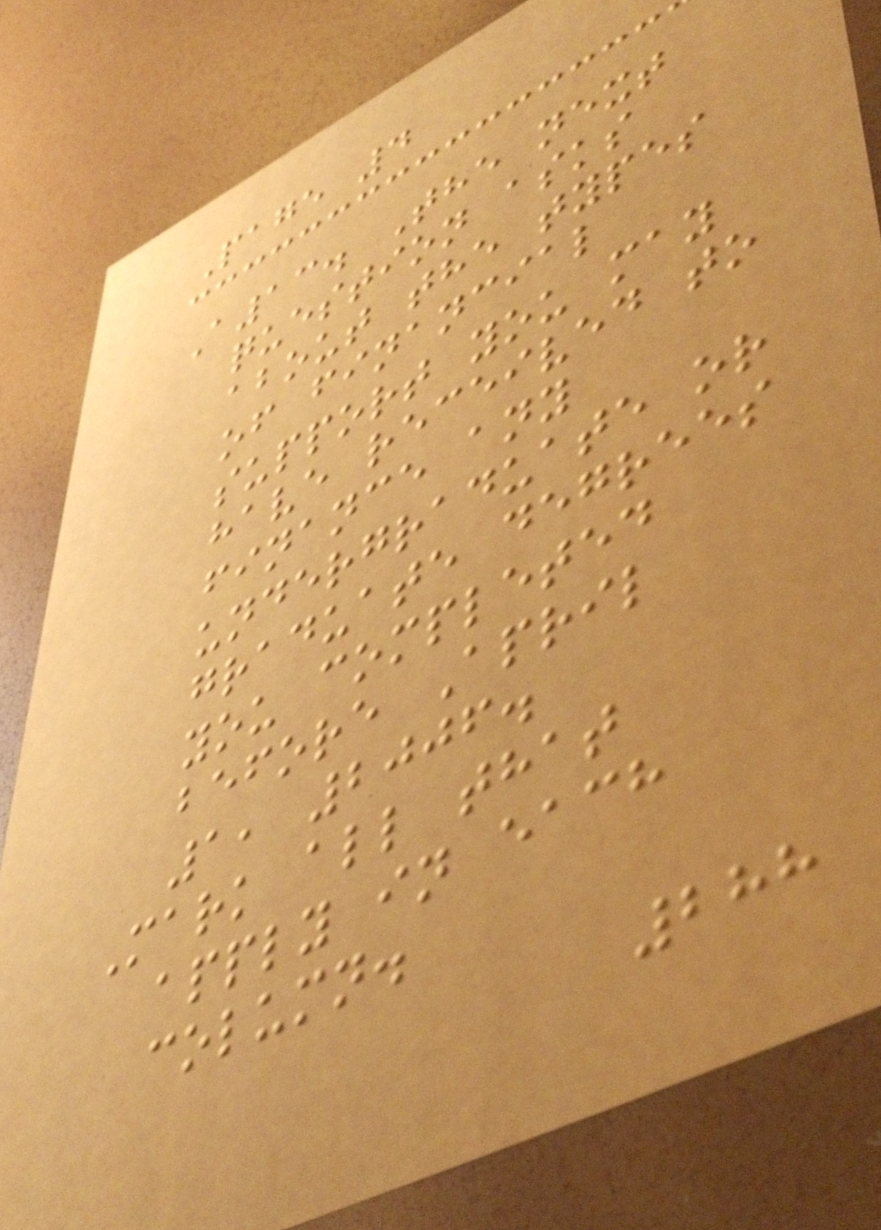Page 4
A13. The next
question asks
about the types
of financial
support you may
have received to
finance any
undergraduate or
graduate degrees
you completed
before April
1, 2006.
Mark all that
apply in each
column.
288
